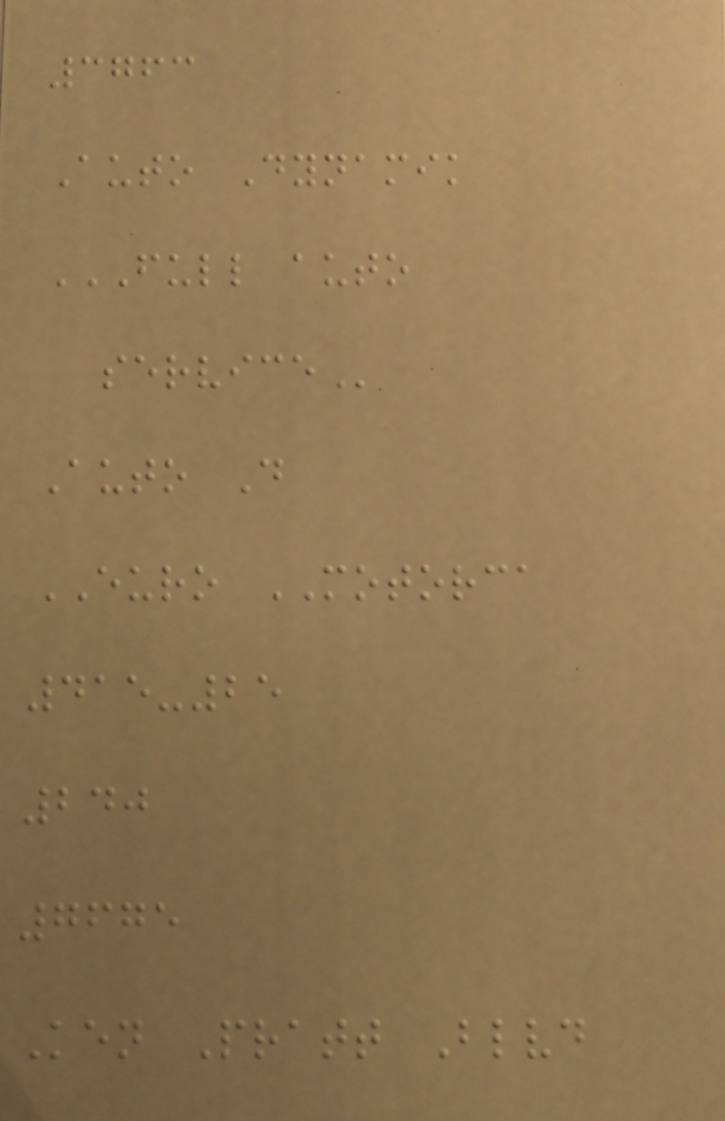3763
Auto Dynamik
FULL AUTO
SERVICE
Auto D
EURO MOTORCA
415-25
240
7675
Ken Pratt Blvd
